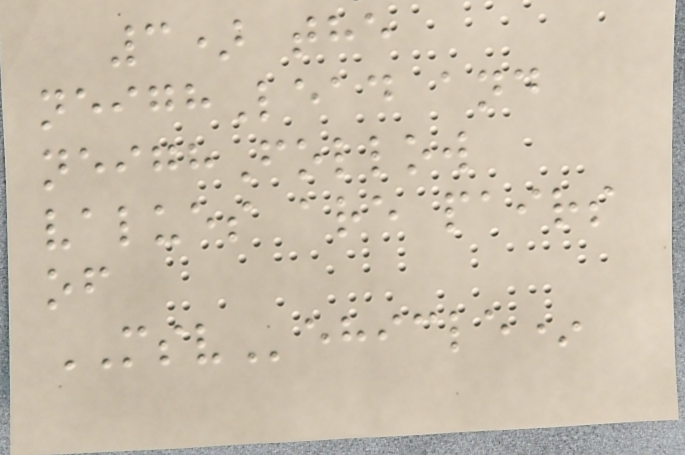3) the
neighLead and
neighFollow
values are pairs
of
MSVehicle*
